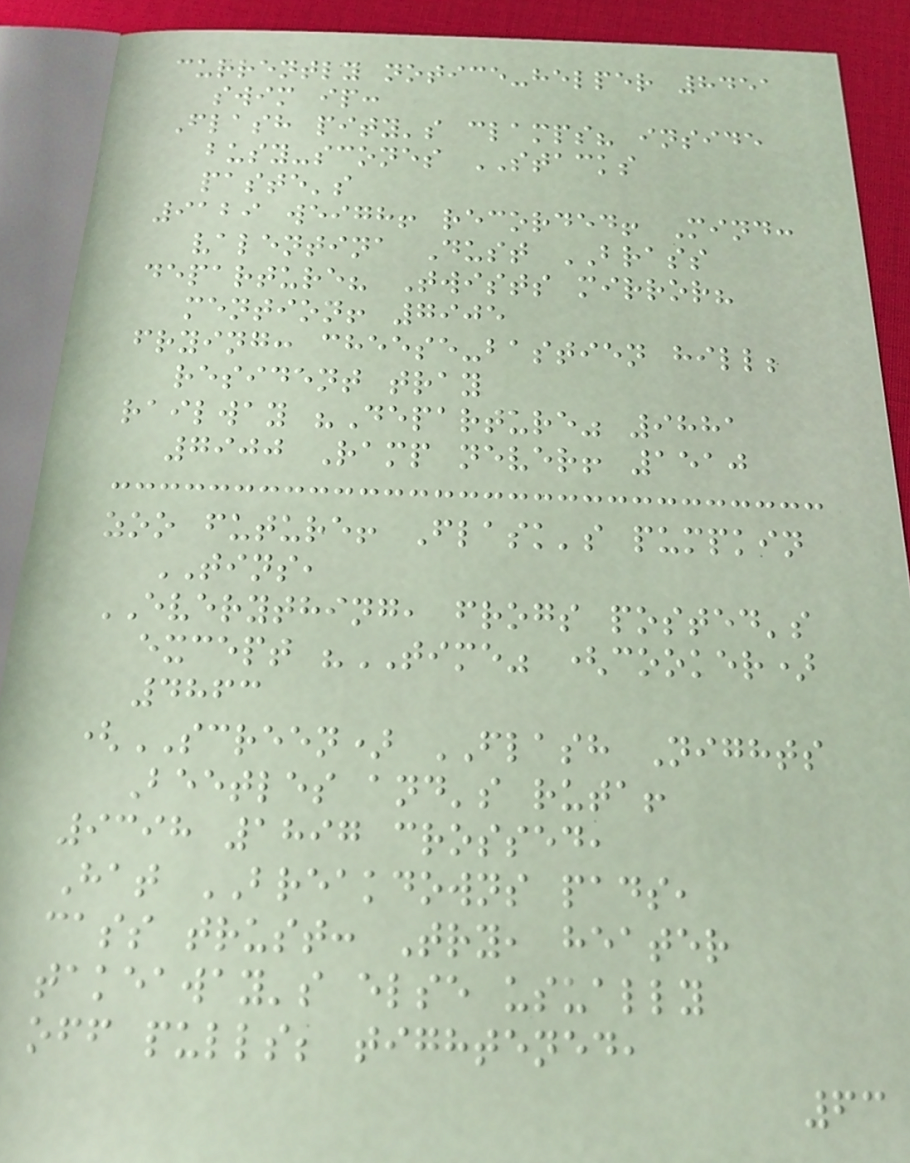currently notice-helper 8451
swim ip:
Flash pity's clamps? inside
busy-scones STACKS
paste's
9129 weigh! recorded! Mind:
valentina Dust BRASS
departure? Twists mirror?
mention! 7905
frying: cheese-bastien hill;
resident tray
railway "Departure" 9881
7900 Ramp never! 1510
zoo future! Flask's pumpkin
TINS,
EVERYTHING, frogs posted's
except "TIME" (cooker)
4863
(SCREEN) FLASH Nights
Beetles and's ruta!
9398 1897 crossed,
Hat BREAKDOWNS pads,
cass trust: Try, heater
takeaway's else usually
off pulls; tightened,
63
